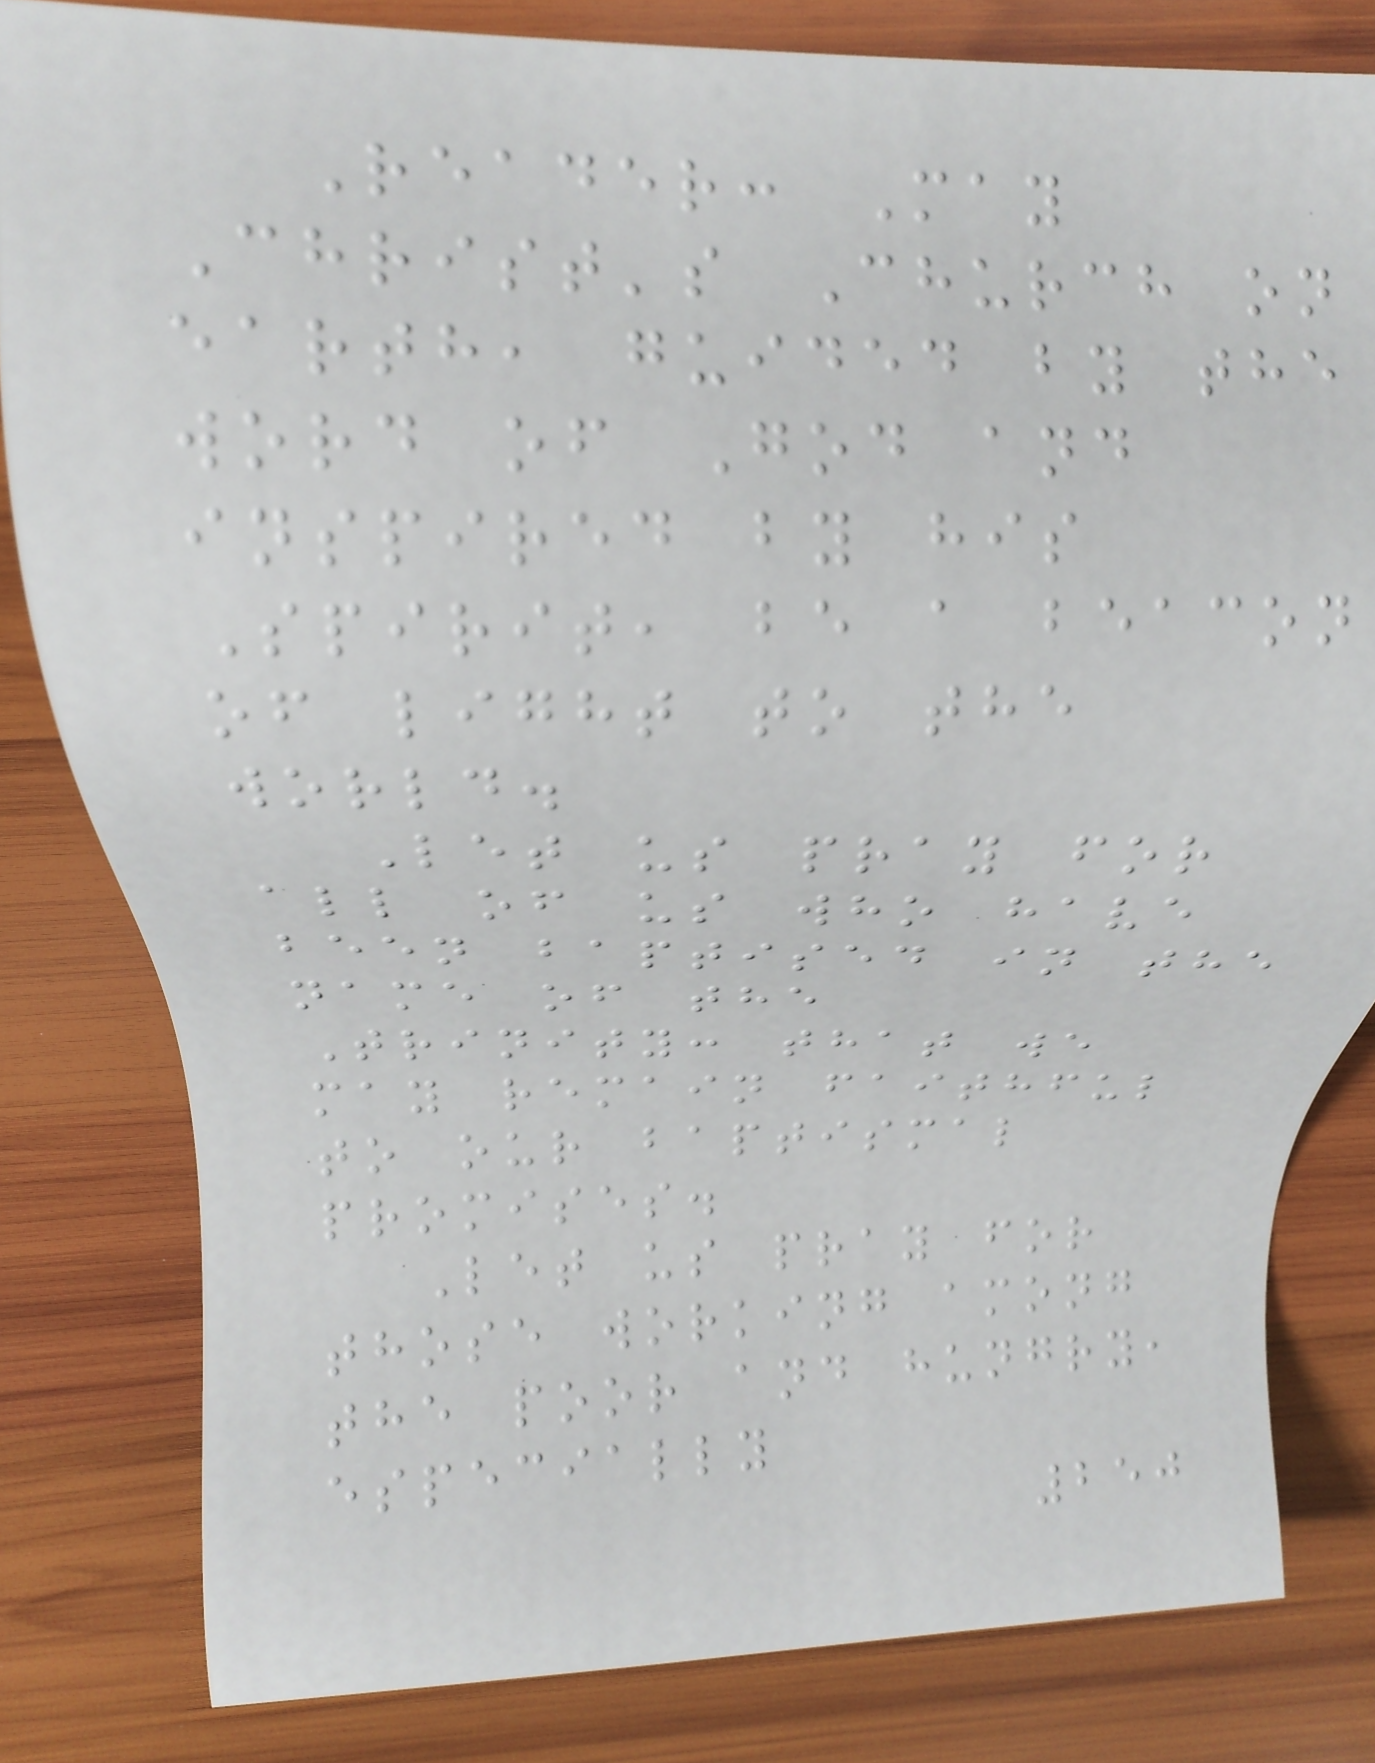Reader: May
Christ's Church on
earth, guided by the
word of God and
inspired by his
Spirit, be a beacon
of light to the
world.
Let us pray for
all of us who have
been baptised in the
name of the
Trinity: that we
may remain faithful
to our baptismal
promises.
Let us pray for
those working among
the poor and hungry,
especially
250
